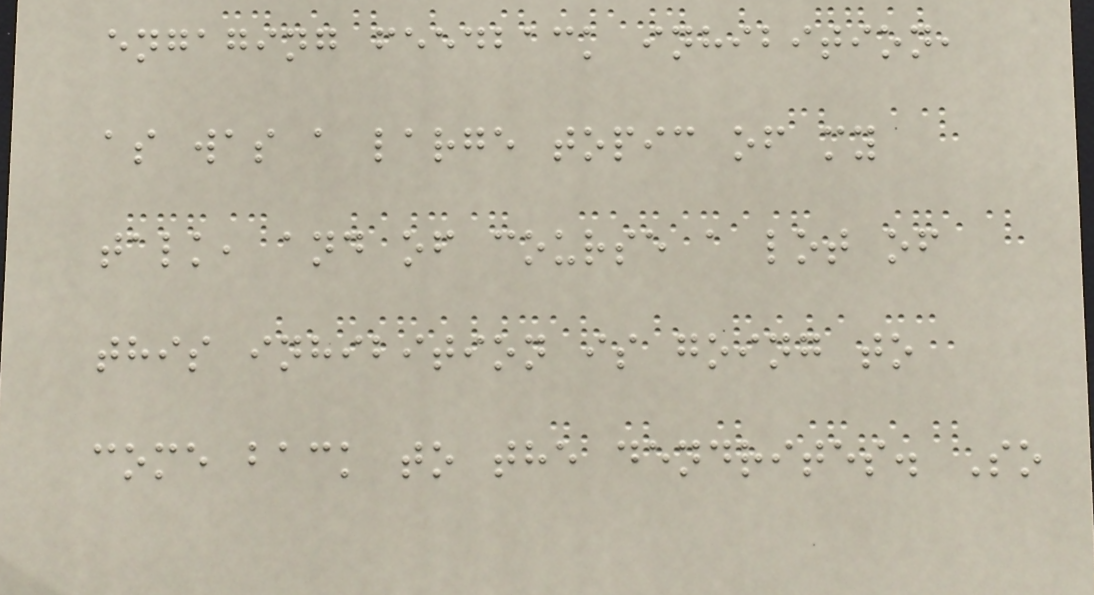engaging feedback inhibition,
as was a large topic of my
talk, and of course a lot of
this inhibition is going to
come back to the dendrites. So
